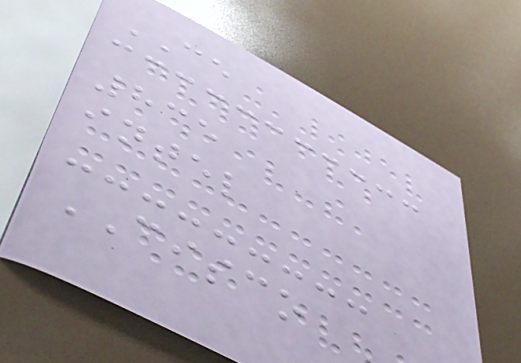CE
835
intel
CISCO
